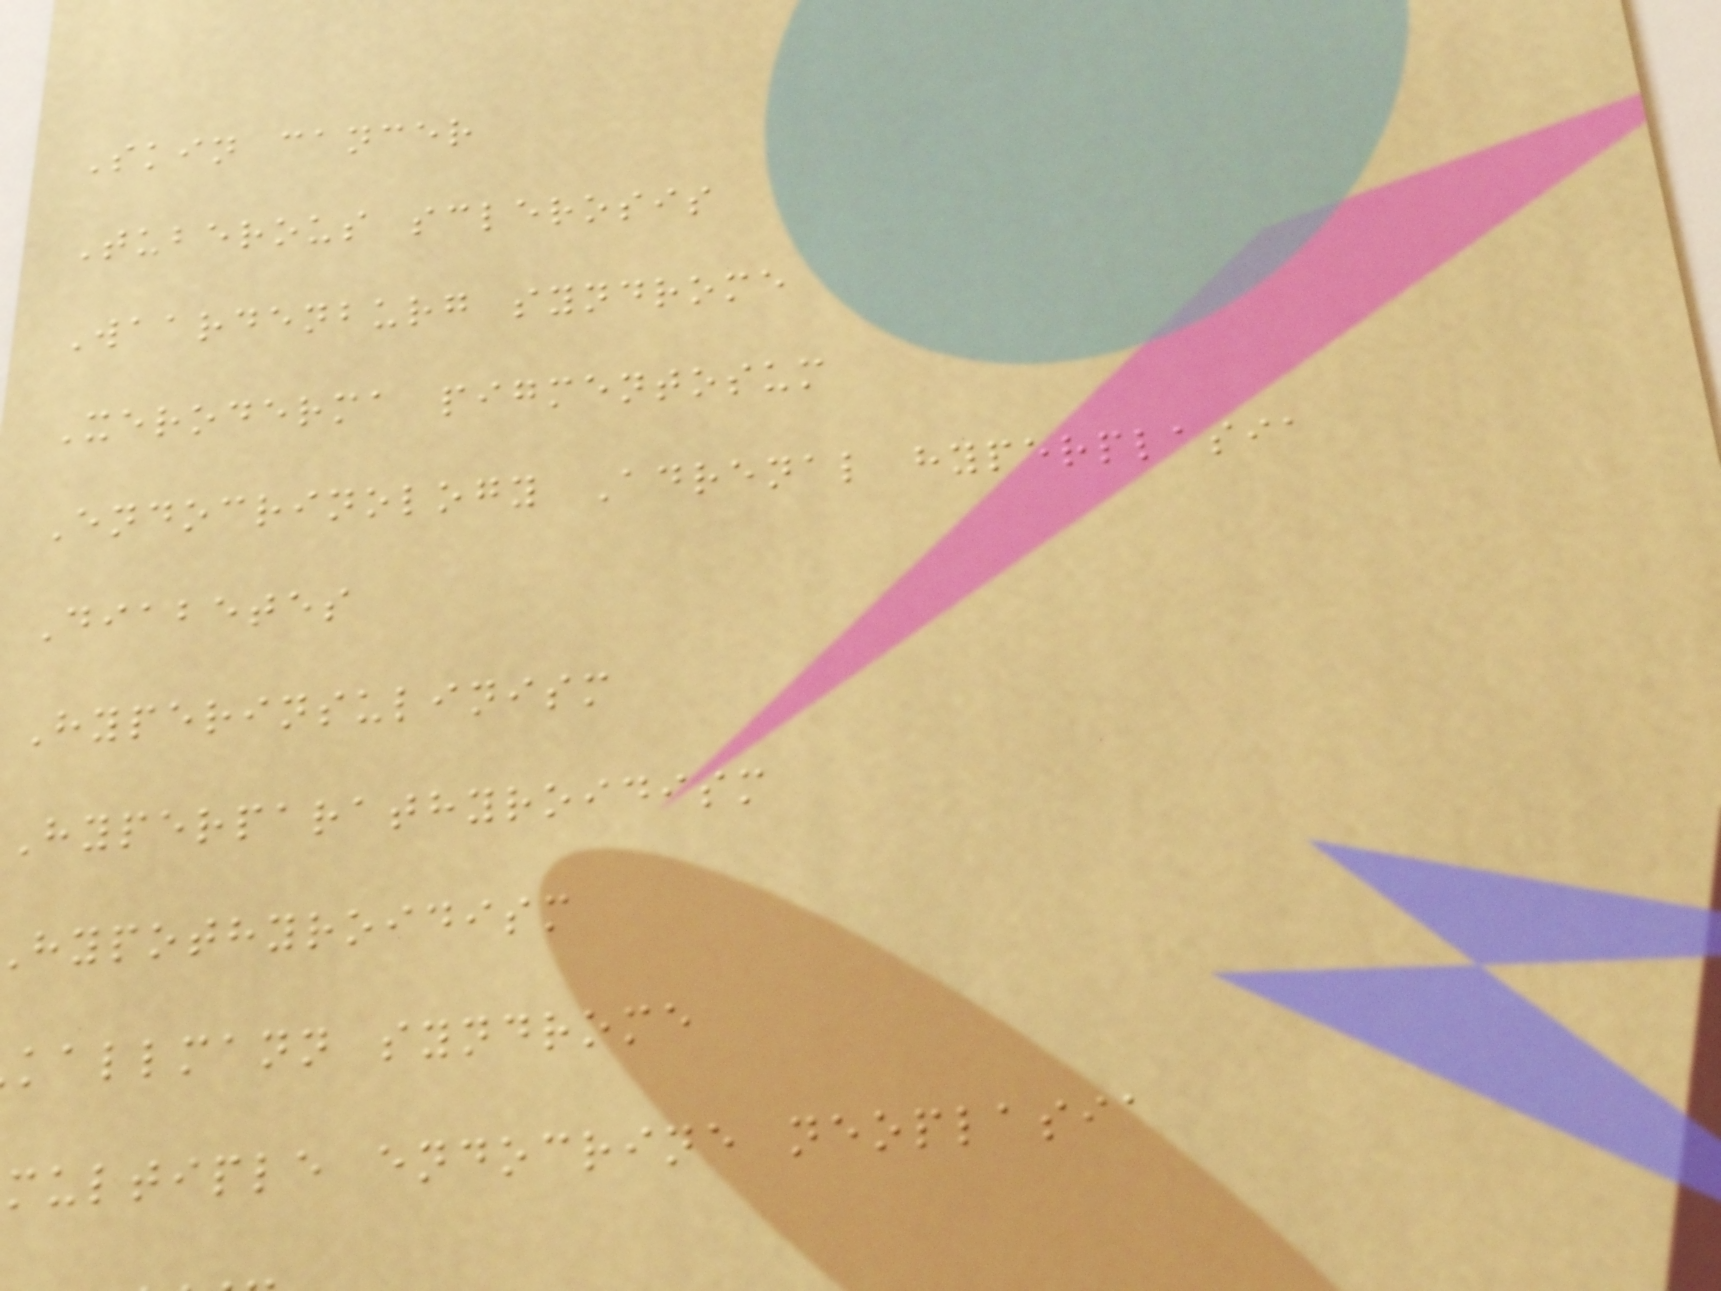Skin cancer
Tuberous sclerosis
Waardenburg syndrome
Xeroderma pigmentosum
Endocrinology Adrenal hyperplasia
Diabetes
Hyperinsulinism
Hyperparathyroidism
hypothyroidism
kallmann syndrome
multiple endocrine neoplasia
